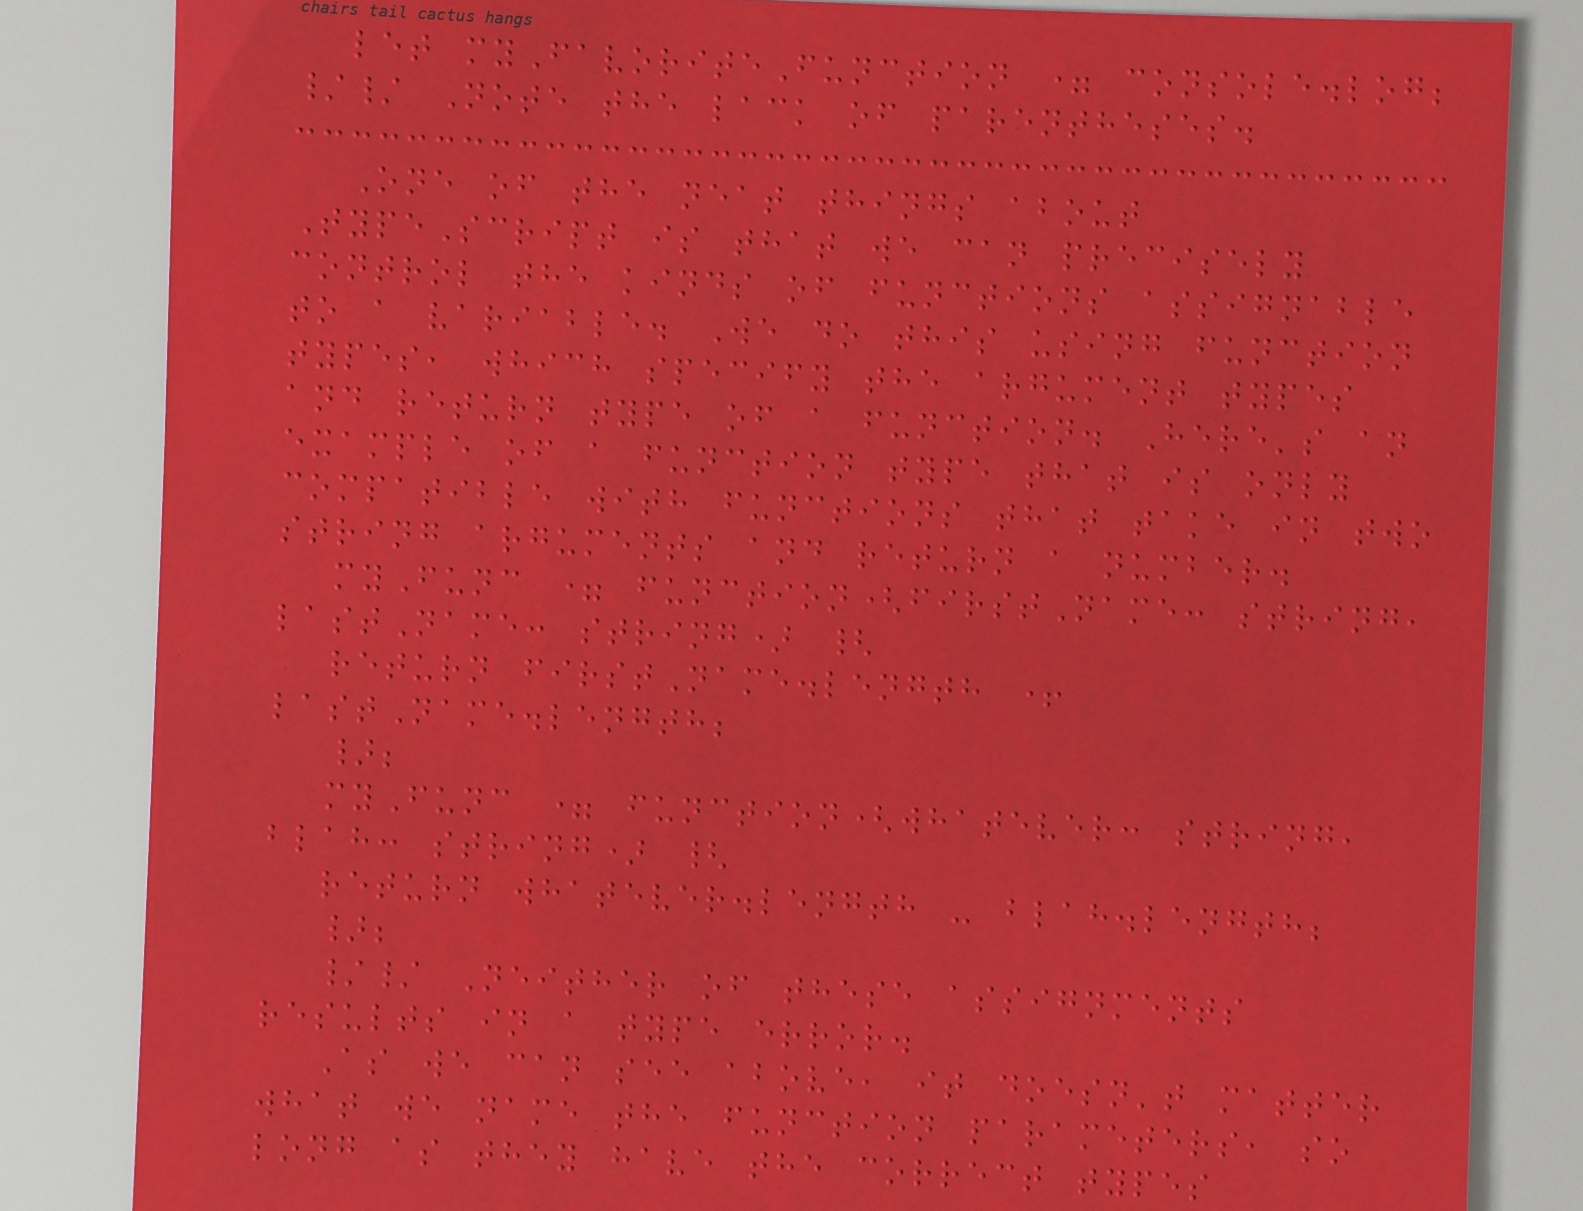let myFavoriteFunction = console.log;
// Note the lack of parentheses.
One of the neat things about
TypeScript is that we can precisely
control the kinds of functions assignable
to a variable. We do this using function
types, which specify the argument types
and return type of a function. Here's an
example of a function type that is only
compatible with functions that take in two
string arguments and return a number.
myFunc = function(firstName: string,
lastName: string) {
return firstName.length +
lastName.length;
};
myFunc = function(whatever: string,
blah: string) {
return whatever.length - blah.length;
};
// Neither of these assignments
results in a type error.
As we can see above, it doesn't matter
what we name the function parameters, so
long as they have the correct types
